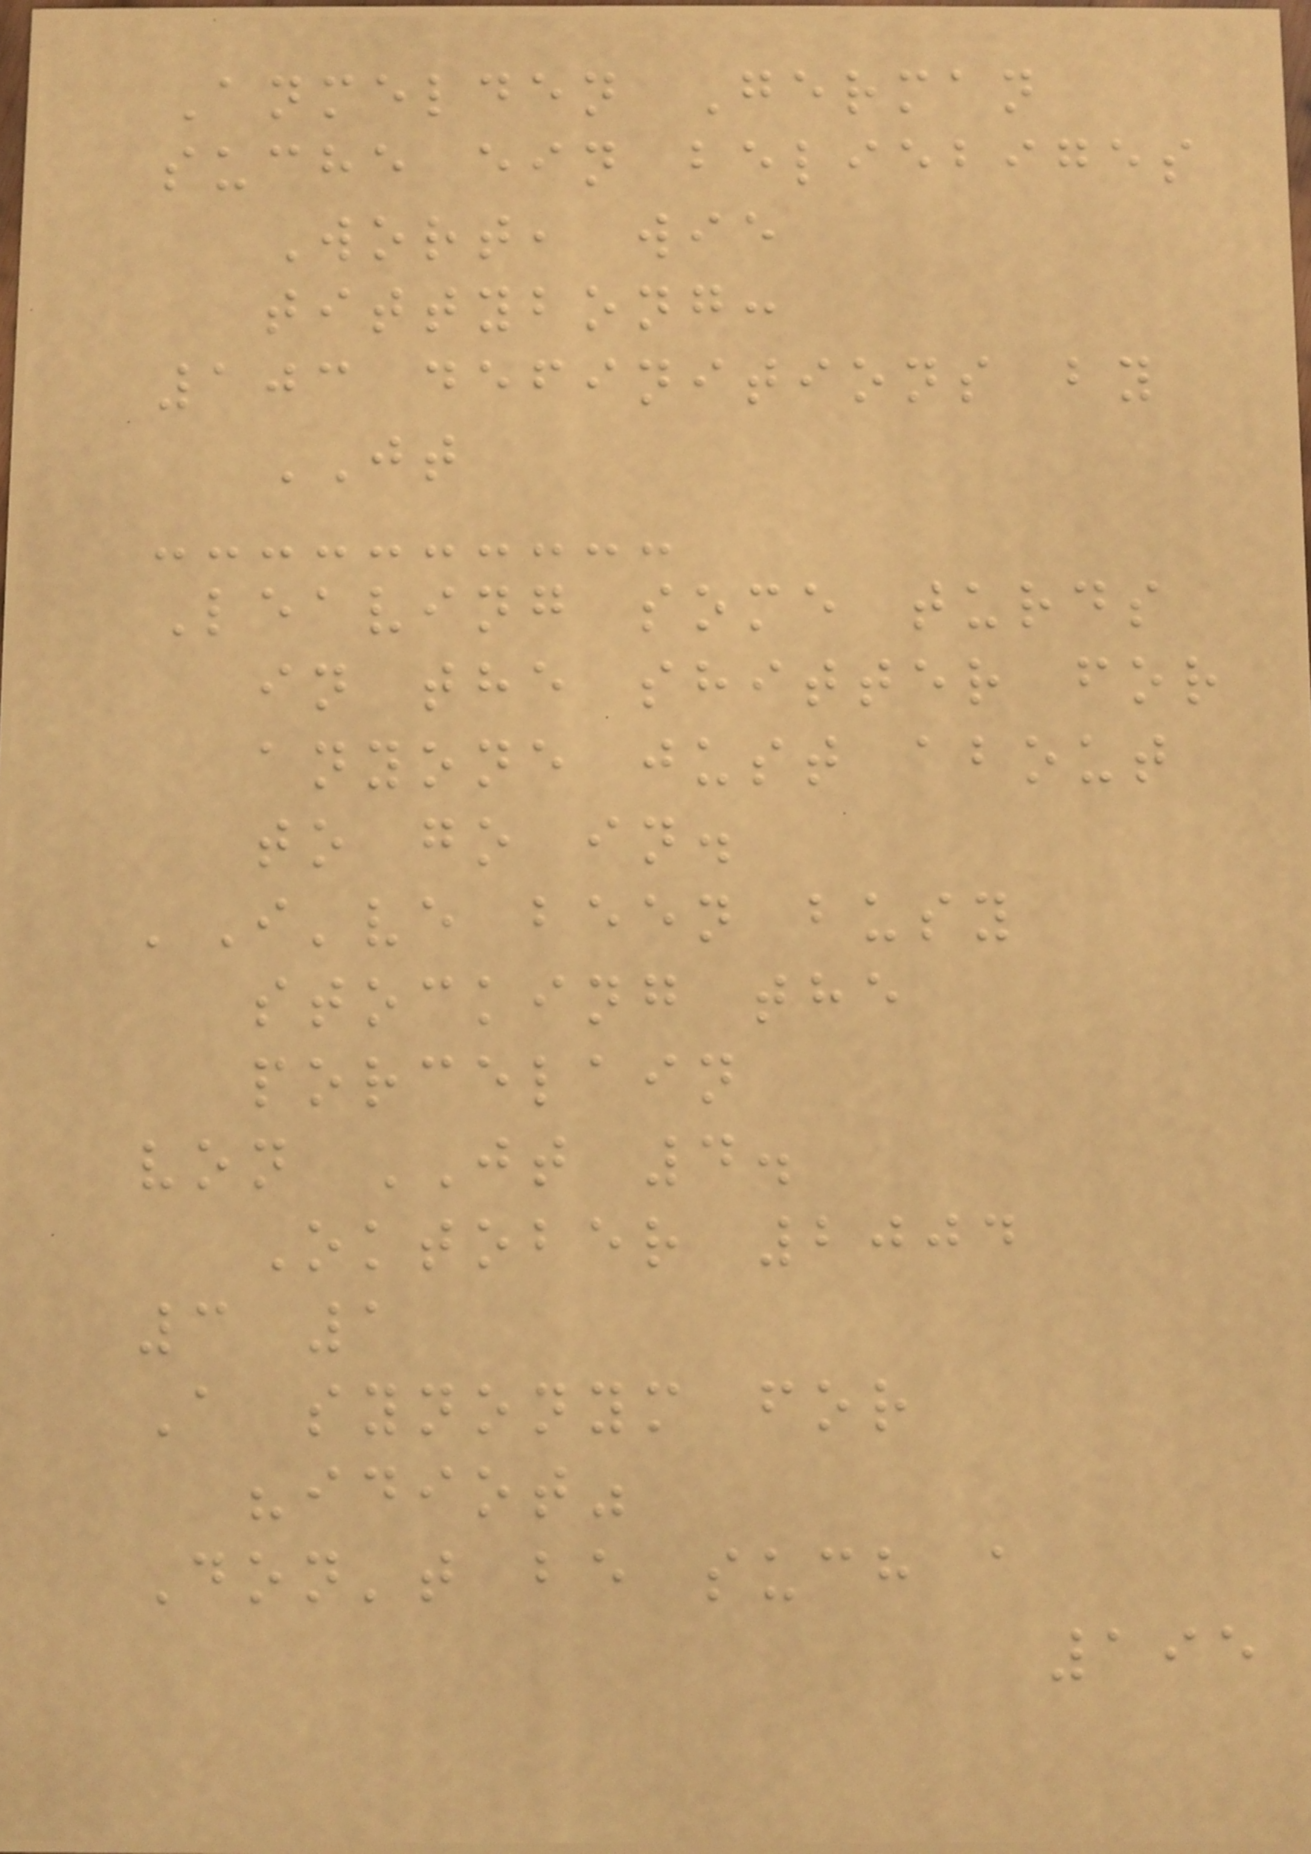Anmelden German
suche ein beliebiges
Wort, wie
tittybong:
103 definitions by
JT
Leaving some turds
in the shitter for
anyone just about
to go in.
'I've been busy
stocking the
porcelain
von JT 4.
Oktober 2004
3 1
A synonym for
"idiot"
Don't be such a
195
